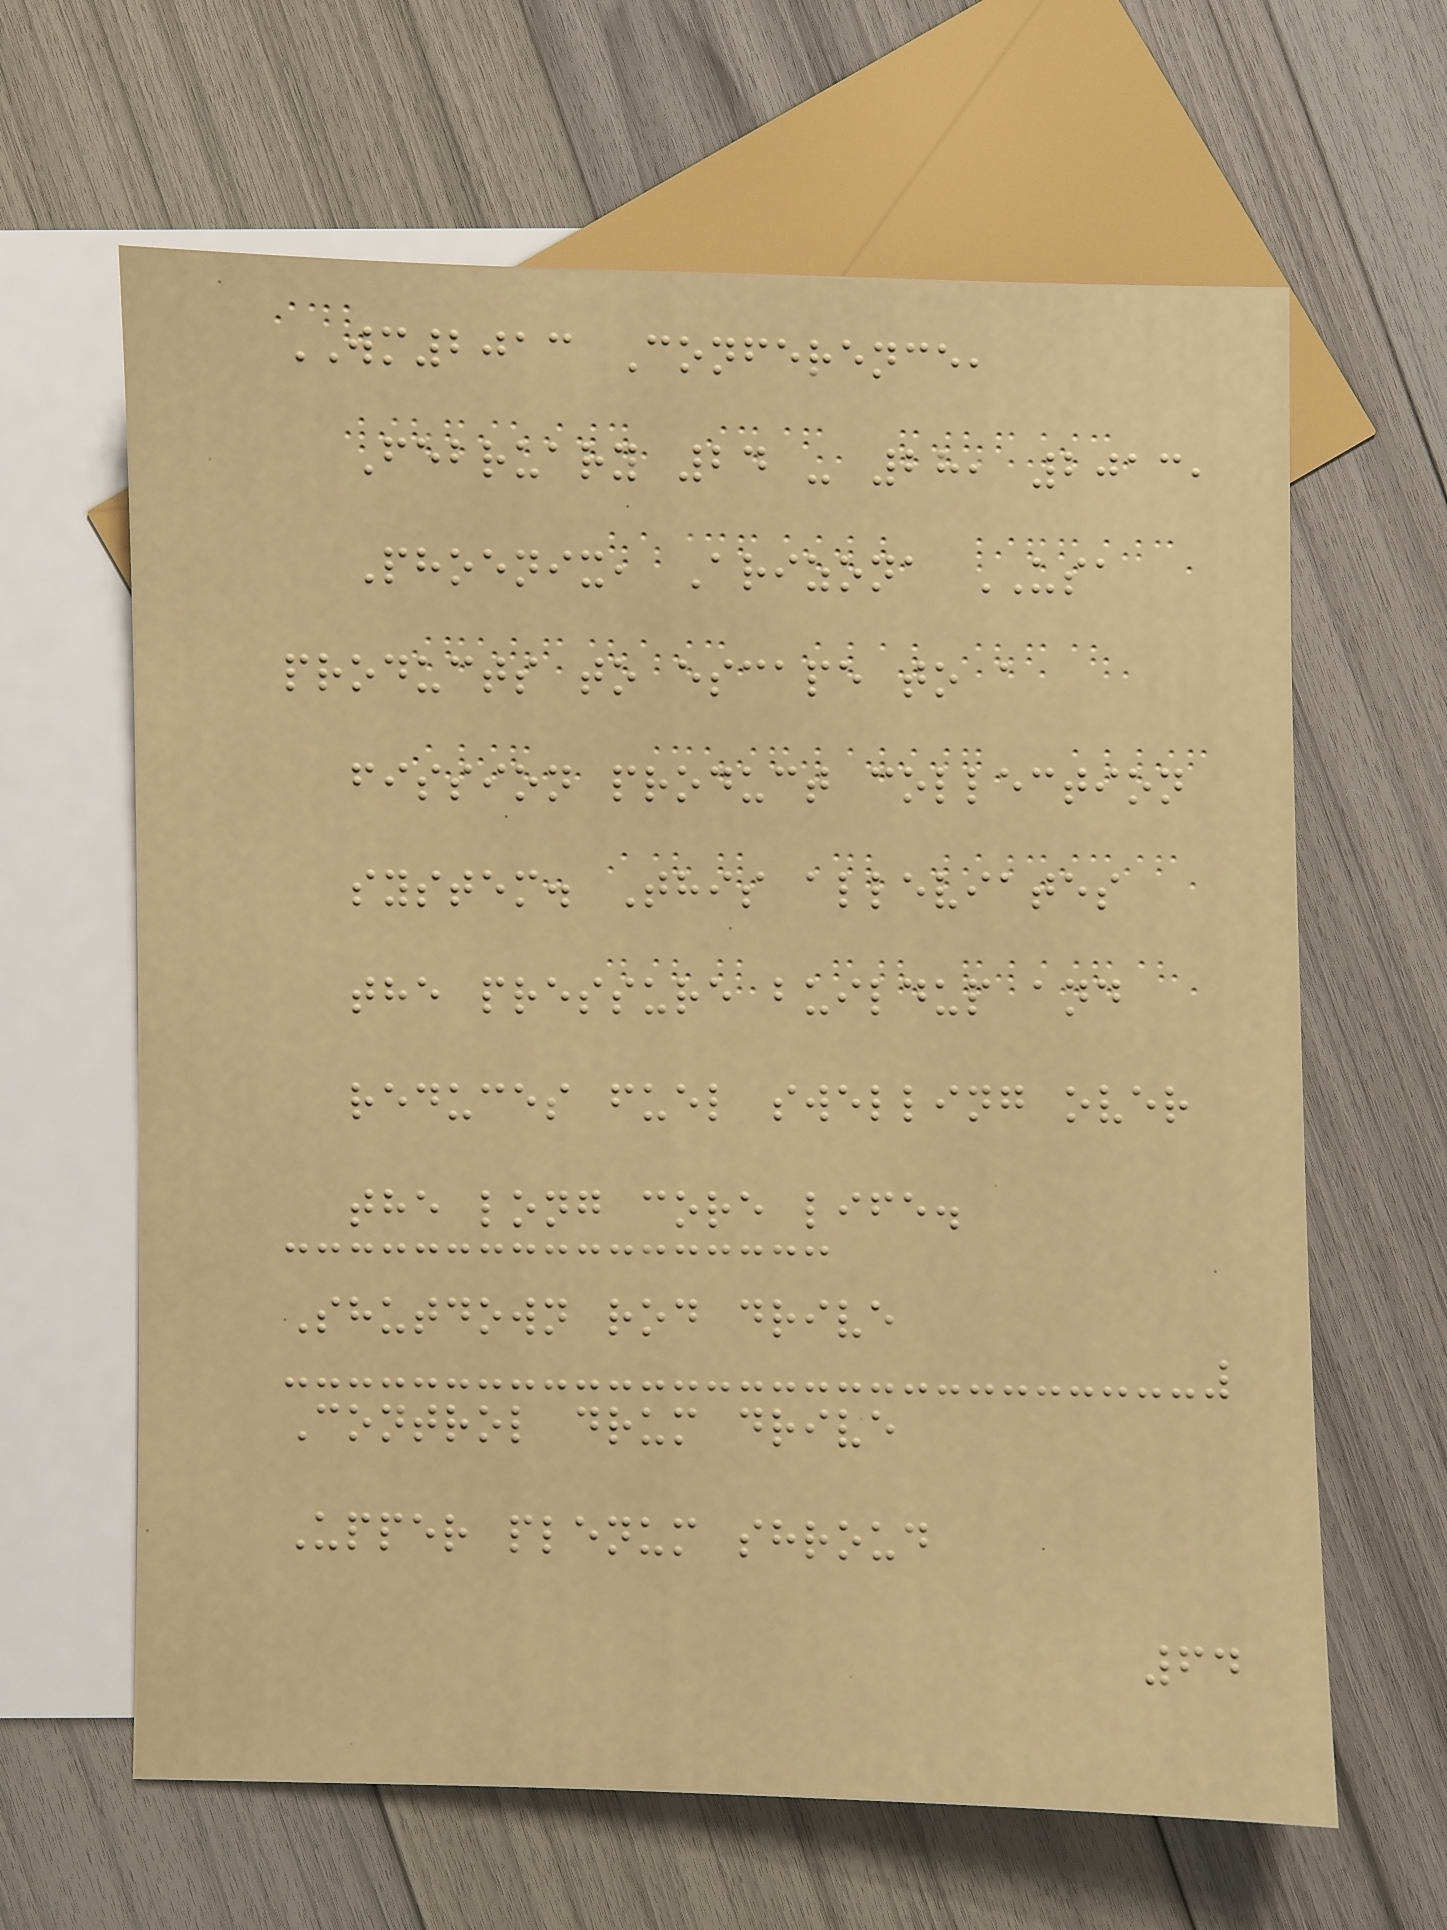WM2013 Conference,
February 24 - 28, 2013,
Phoenix, Arizona USA
products to escape to a
fission product collection
system. This alleviates
the pressure buildup and
reduces fuel swelling over
the long core life.
Shutdown rod drive
Control drum drive
Upper plenum shroud
64
